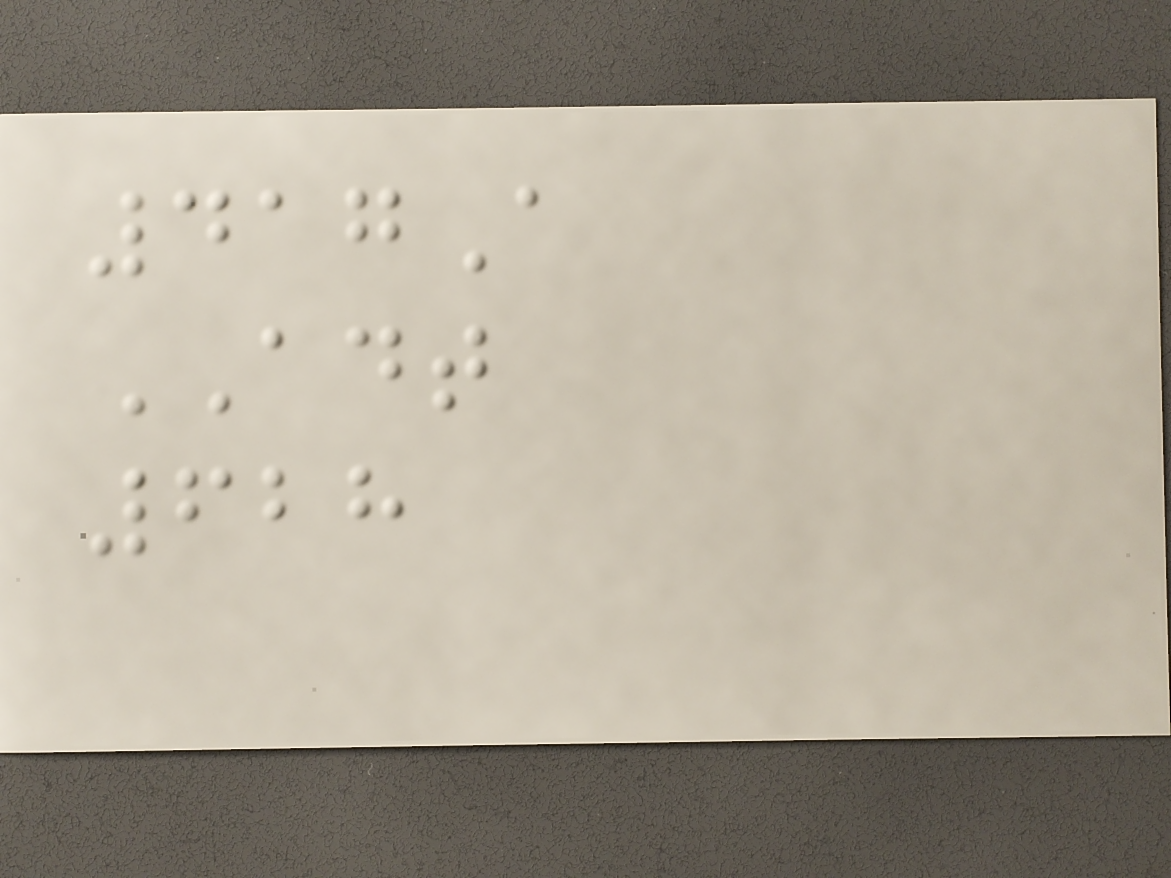417A
ADT
628
